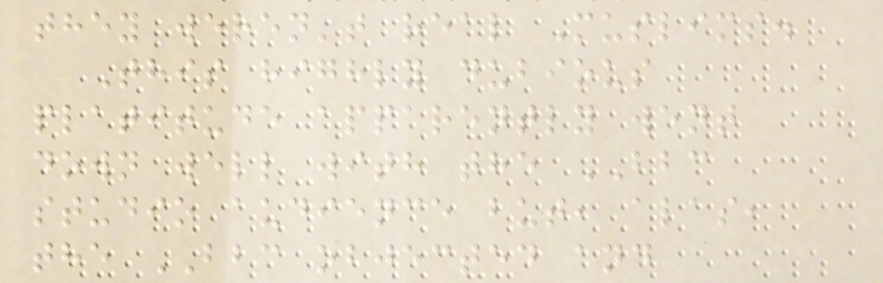they weren't real Muslims.
This highly dubious
platitude apparently went
down well with the BBC
studio audience but, alas,
the BBC objected and
